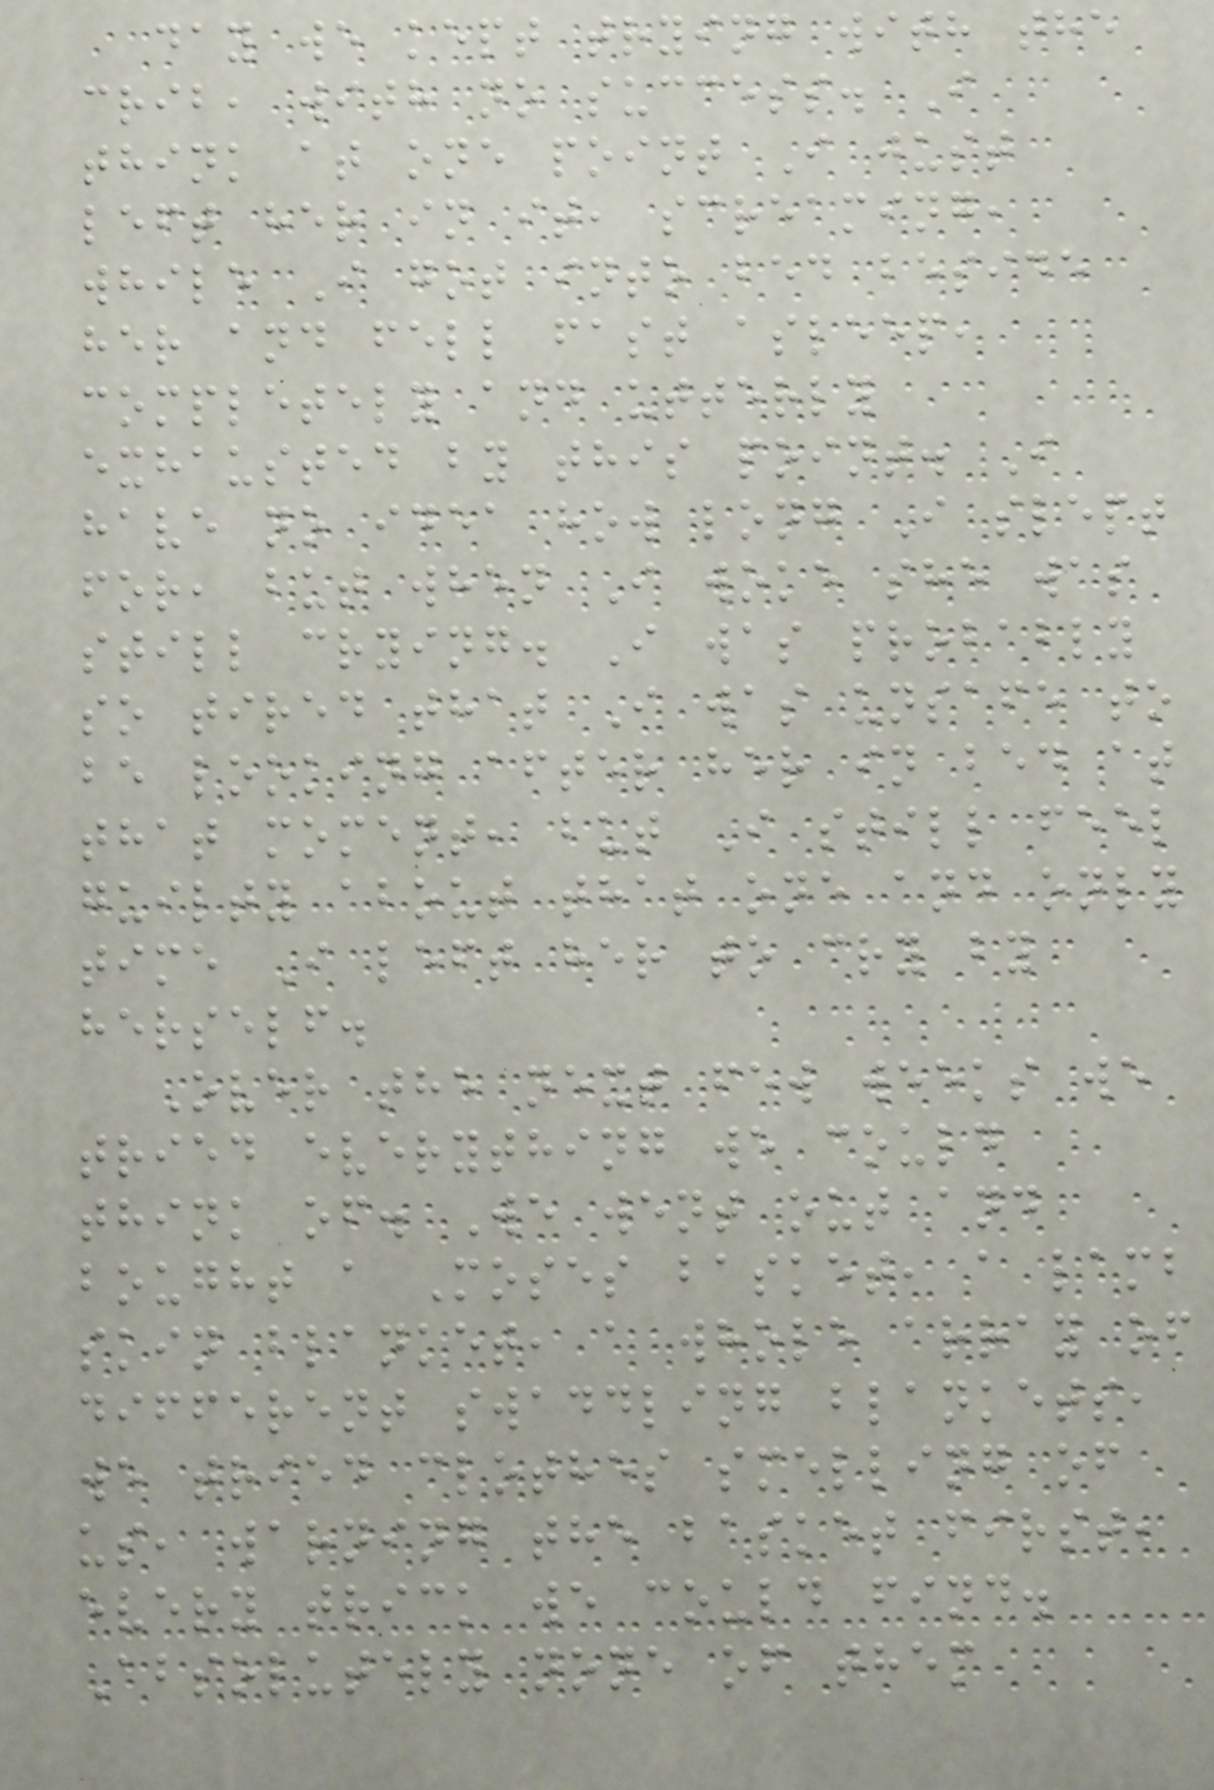day we kept trying with the
crib, with no success. I
think at one point I just
left her in it, screaming,
while I got into bed beside
her and fell fast asleep,
completely and utterly
exhausted by this point. I
have no idea how long I slept
for, but when I woke she was
still crying. I was probably
so tired that I was unsafe to
be looking after her in bed at
that moment, but I still feel
guilty about that one and only
time I left her to cry by
herself.
Over the next few weeks we
tried everything we could
think of. We went out and
bought a Moses basket, a lamb
skin blanket, a whole array of
different swaddling blankets,
we tried clothes smelling of
us, warning the basket first,
every trick we could find.
Absolutely none of them
